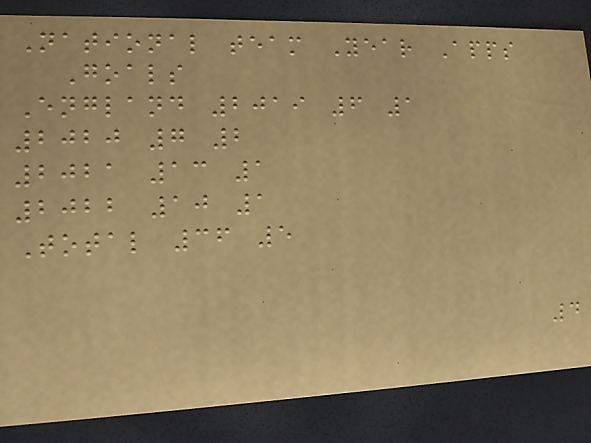National team Year Apps
Goals
England 2019 6 1
2020 7 2
2021 13 1
2022 10 1
Total 36 5
4
